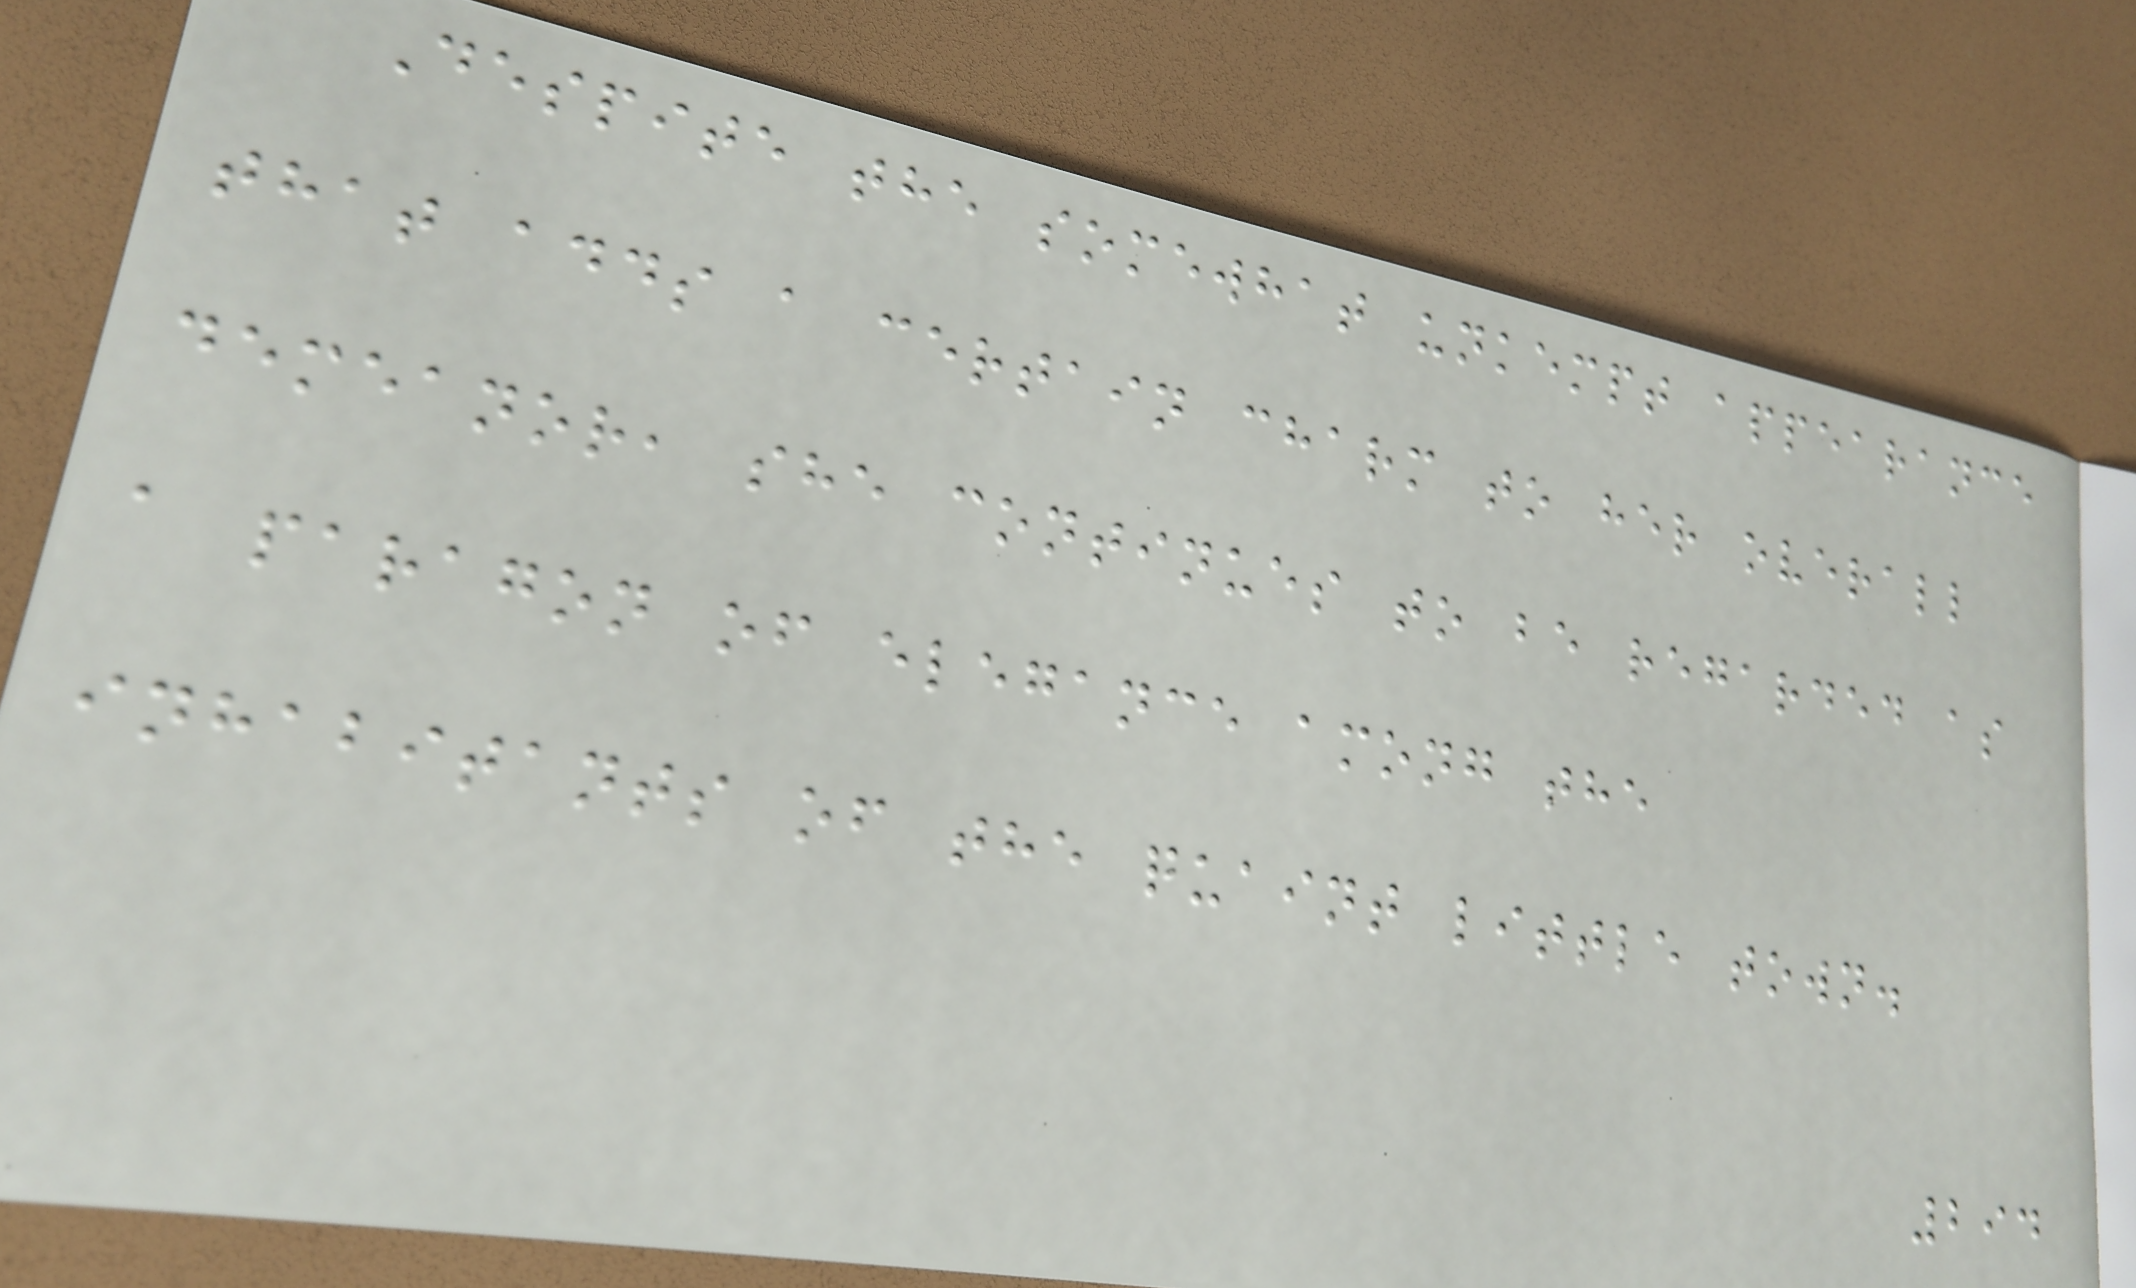Despite the somewhat unkempt appearance
that adds a certain charm to her overall
demeanor, she continues to be regarded as
a paragon of elegance among the
inhabitants of the quaint little town.
294
